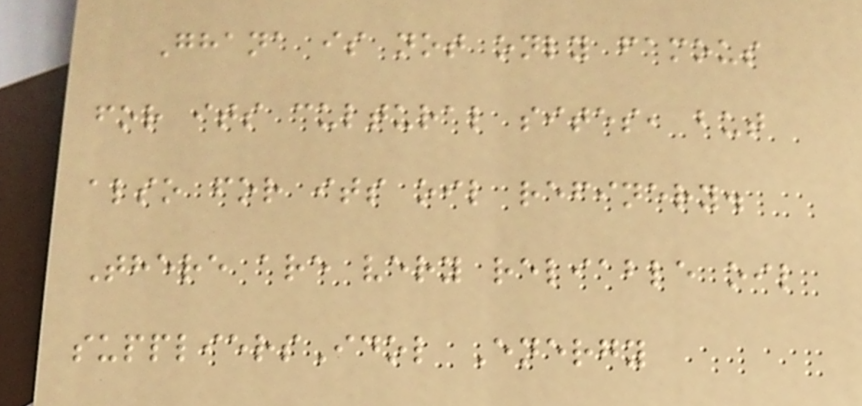Ghana is not only famous
for its cultural sites, but
also for its oil refinery.
There are very reliable oil
suppliersIdol Energy
